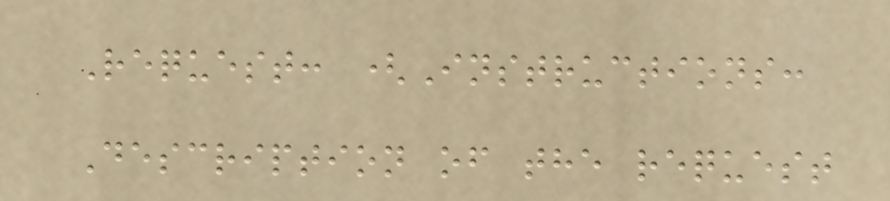Request: (Instructions:
Description of the request
